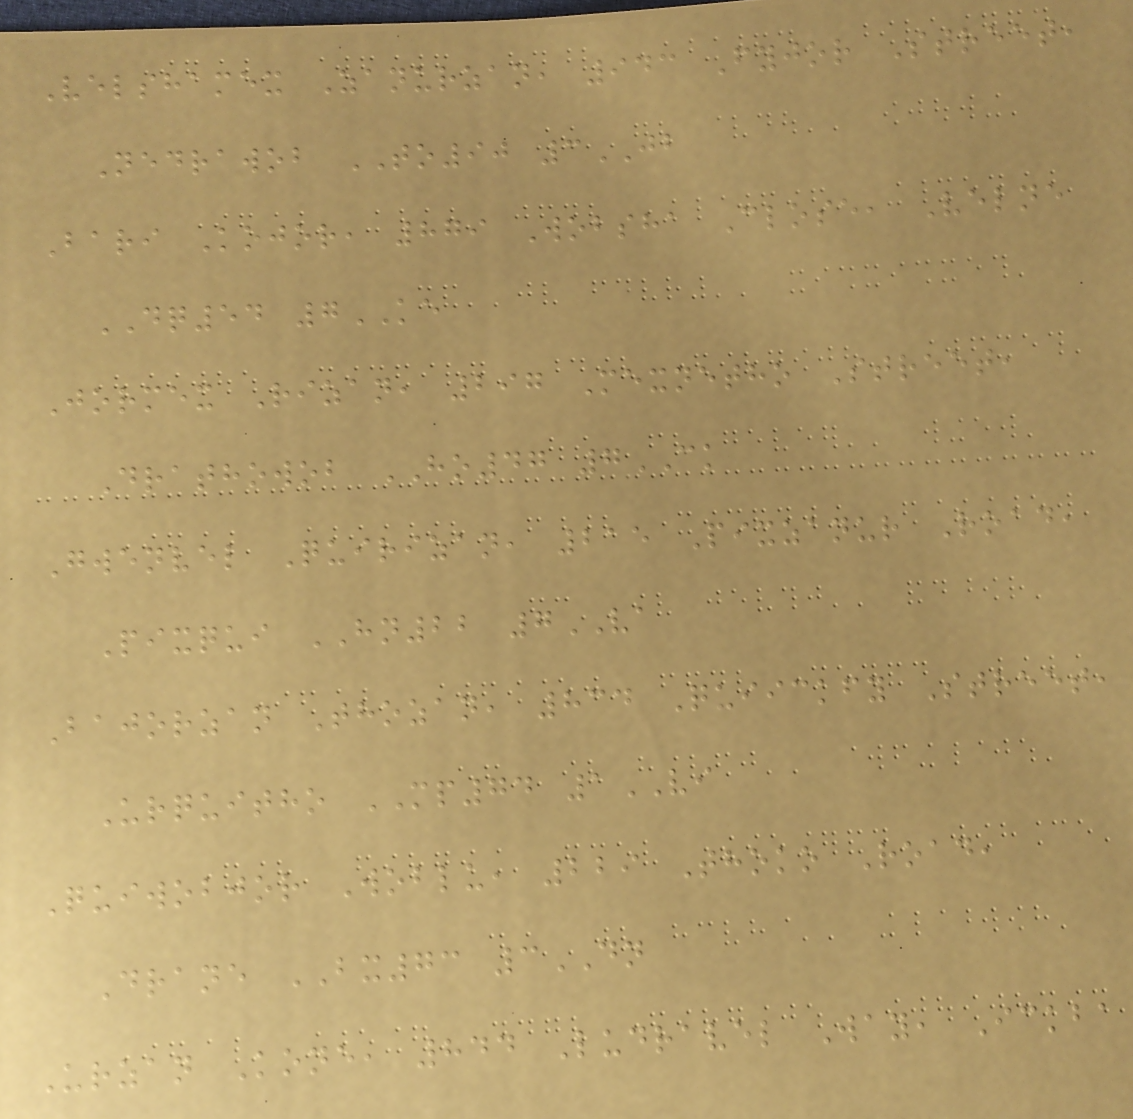Velshamex Zanurzan, 943 Fyjor Street,
Nedrawob TO90 3JB
Bari Kojor, 879 Wobsha Close, Velne
DQ54 7KE
Jormex Rizan, 297 Mexnetho Street,
Drathowob HO47 7CK
Gwenvel Quirizan, 215 Pixzanur Road,
Pixqui HN22 7VA
Bajorzan Thozan, 834 Quiickfy Street,
Urquitho MP74 1VI
Quiwobjor Woblu, 229 Thoko Road,
Drane BX73 3DN
Urzan Kone, 844 Ludravel Way, Ickba
